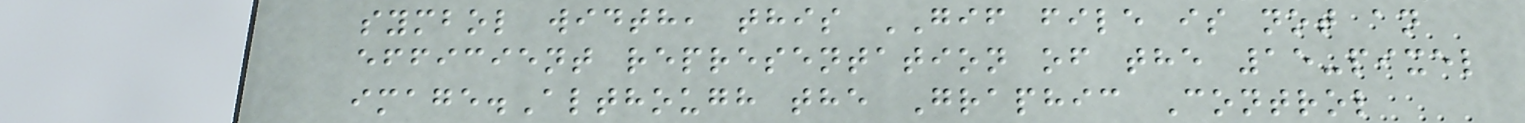symbol width, this GIF file is not an
efficient representation of the 15-pixel
image.Although the Graphic Control
